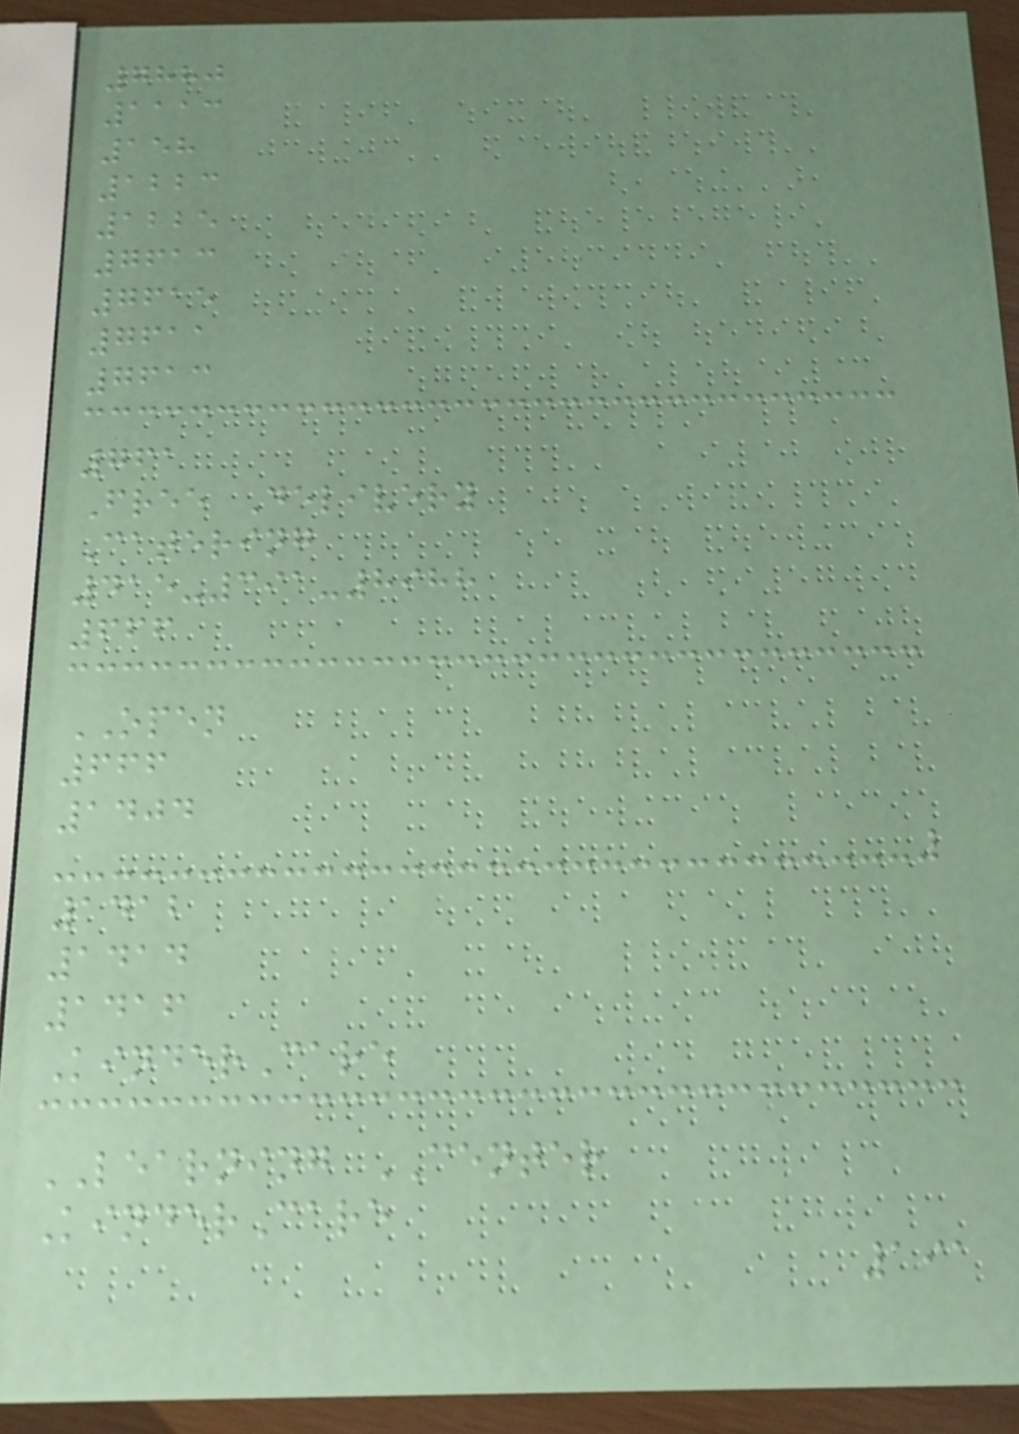7880
1113
158
1223
1225
7613
7615
7611
7613
761
Free Delivery
Catering
415-391-8988
666
OPEN
666
1404
1412
1414
1416
KinderCare
LEARNING CENTER
KinderCare
191
